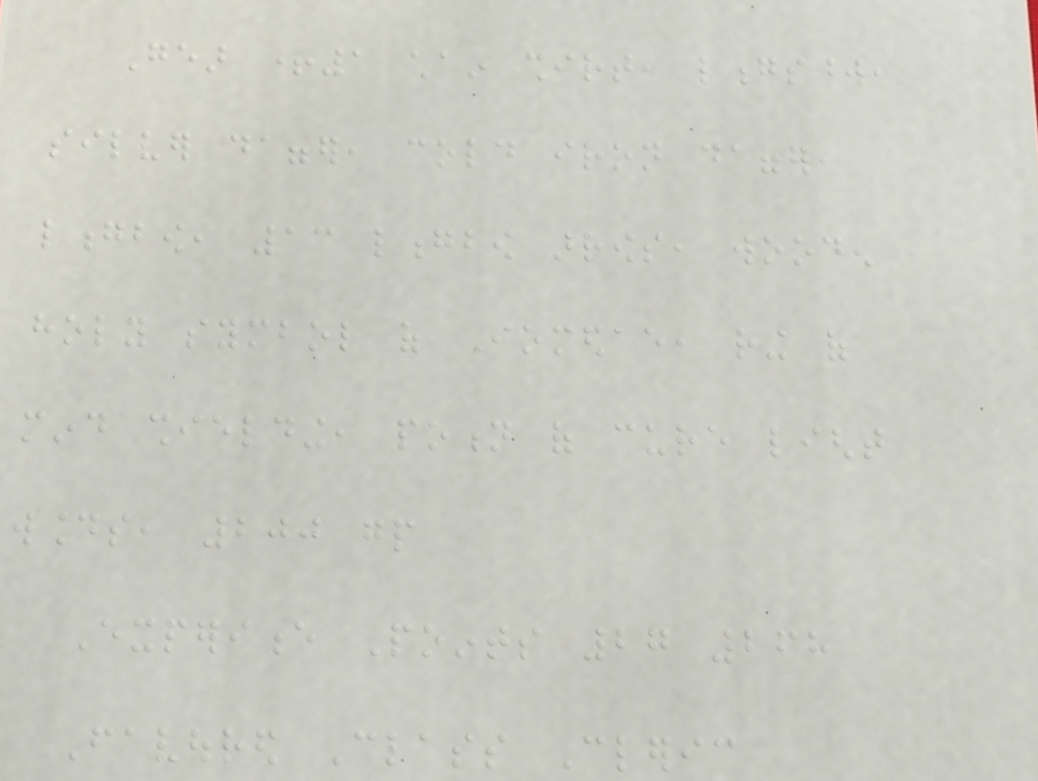Gear +1 chain shirt, longsword,
silver dagger, cold iron dagger,
longbow, 13 longbow arrows, wooden
holy symbol of Iomedae, ring of
mind shielding, potion of cure light
wounds, 200 gp
Experience Points 27 268
Favoured Class Cleric
